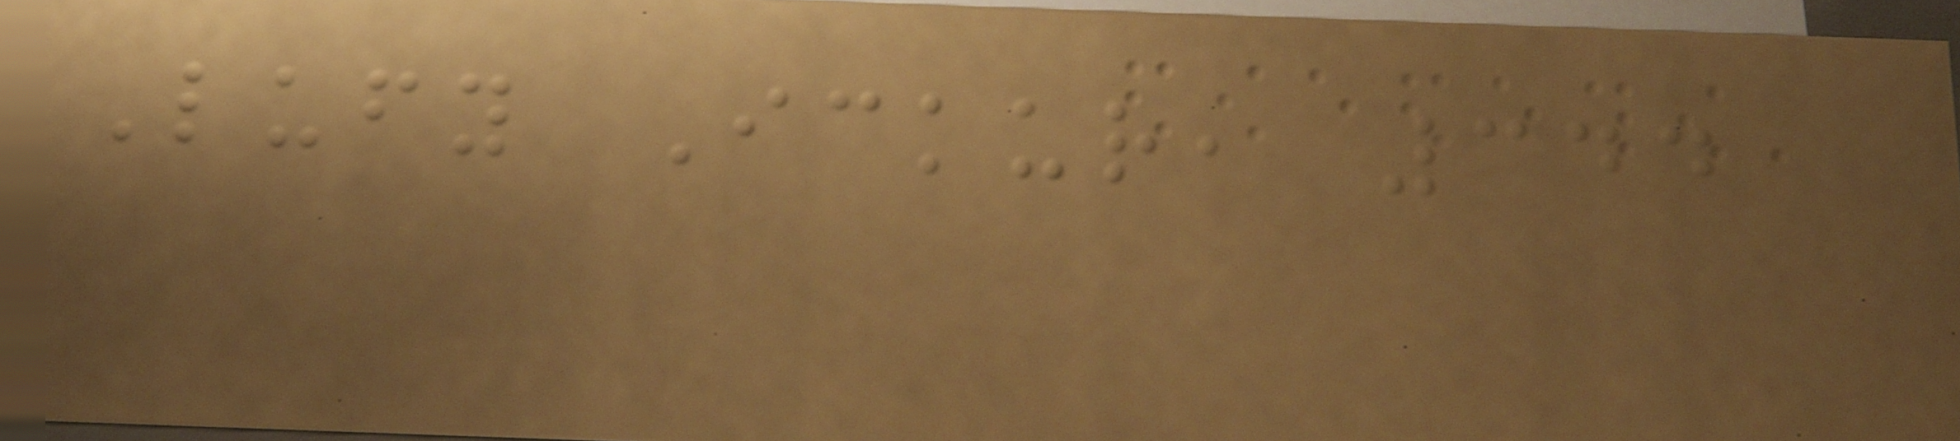Lufy Ickur, 344
